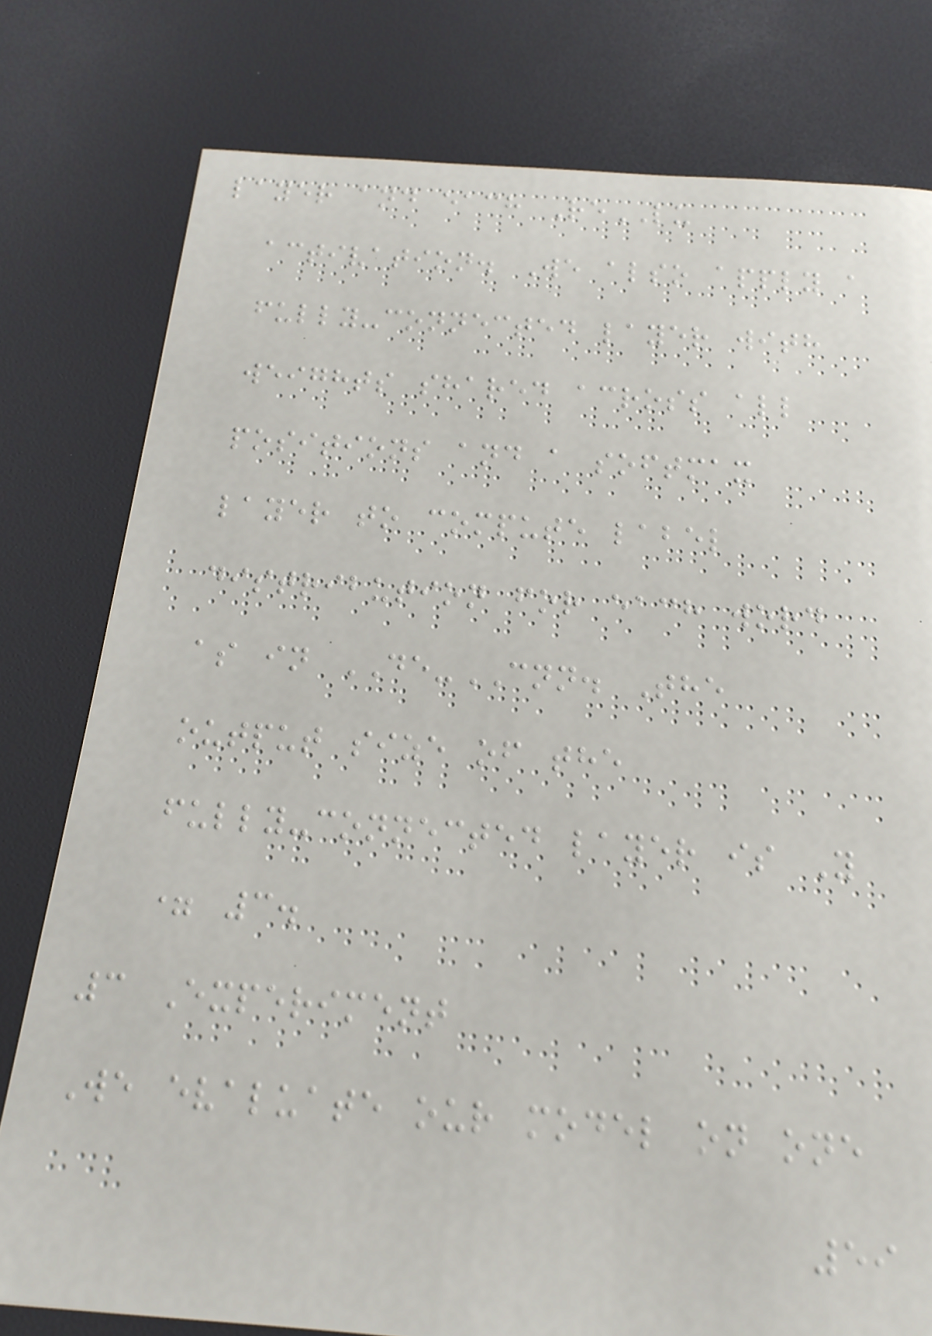layer and each ReLU
activation. We also apply a
fully-connected layer with
weights shared across all
positions and a softmax
layer to compute label
distribution for each word
as in DE-CNN. The
output size of the
fully-connected layer is Y
= 3.
3 Experiment
We evaluate our model on one
59
